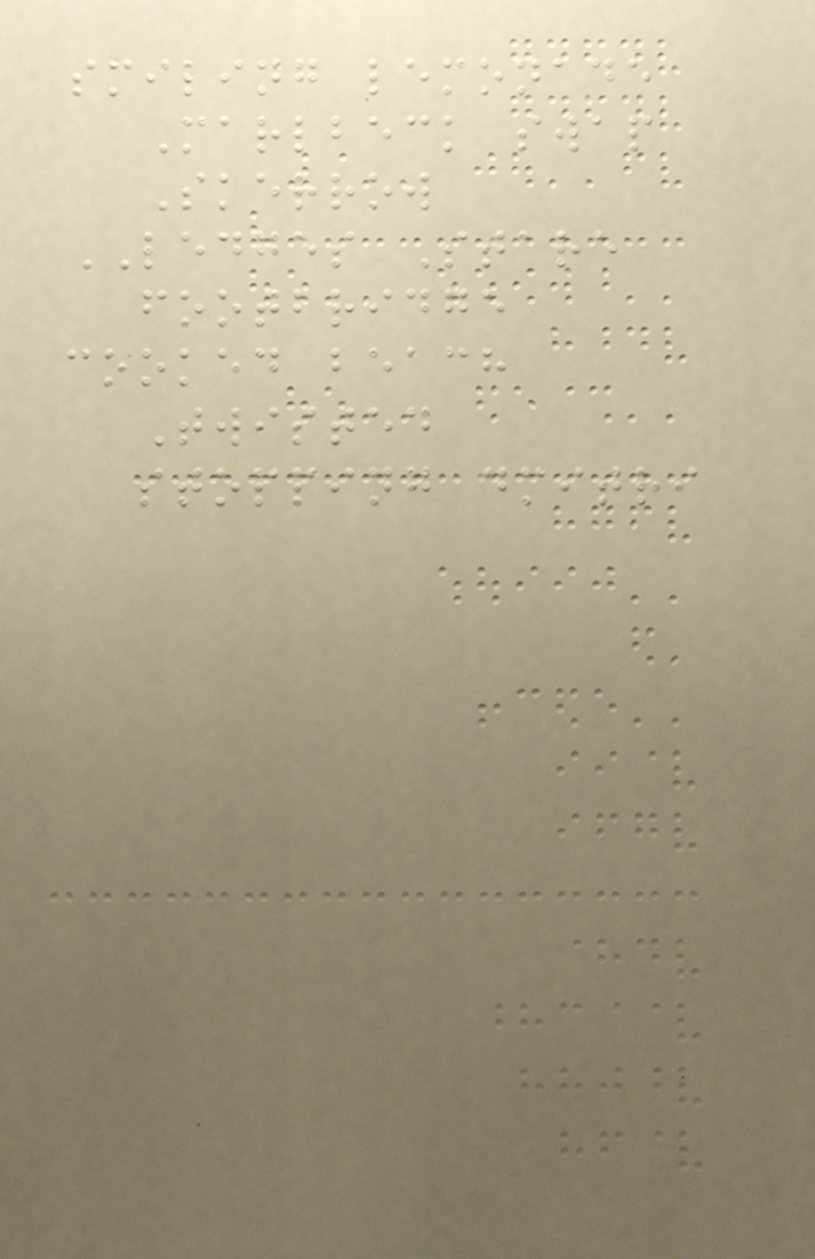smiling lemonade
Marlbeck swap
Skerrow
LEDGES Stare
footbridge
cooked beach
Twisted
stopping dmitri
